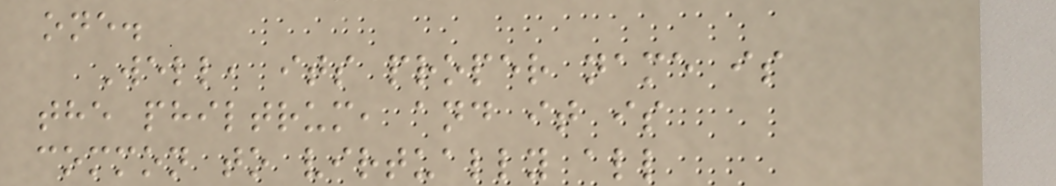one.
Well, its proper name is
the philtrum, and it is
common to virtually all
